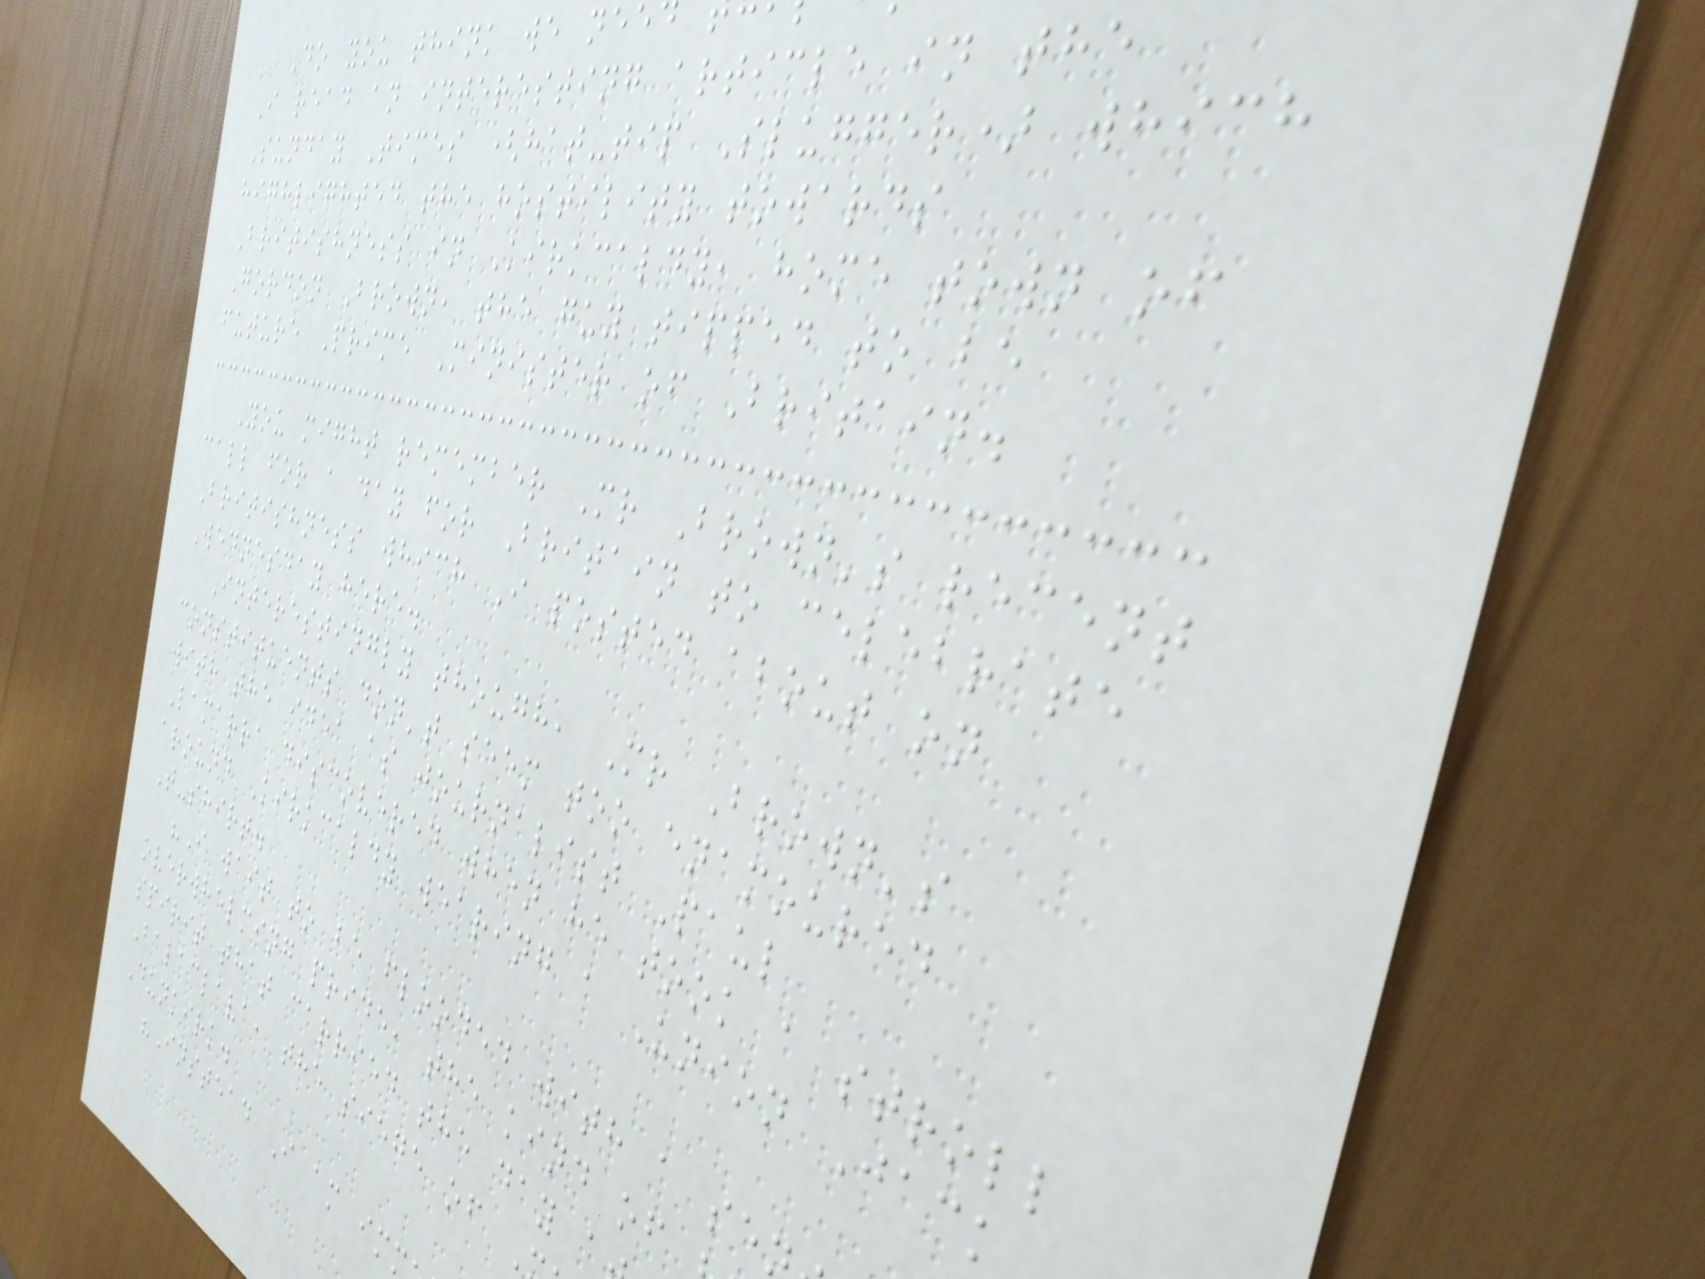Do you think we nee
I read an interesting article in the
Sunday Times (hat-tip Slugger) which
highlighted the hostility towards
Britishness in Kirkcaldy, home town of
Gordon Brown, the guy tipped to be
future Prime Minister of Britain.
You might remember Mr Brown's recent
call for a day for Britain to celebrate
Britishness which I posted about on
Wednesday here.
Interestingly though, Mr Brown's
constituents don't seem too enamoured
with the idea as journalist Paul
Lamarra discovered when he took a stroll
around Kirkcaldy wearing a Union Jack
T-shirt.
"I wait to be flooded with a se
overwhelming pride, the kind of
spirit that carried the day a
Balaclava, the siege of
Dunkirk.
"Instead I am im
